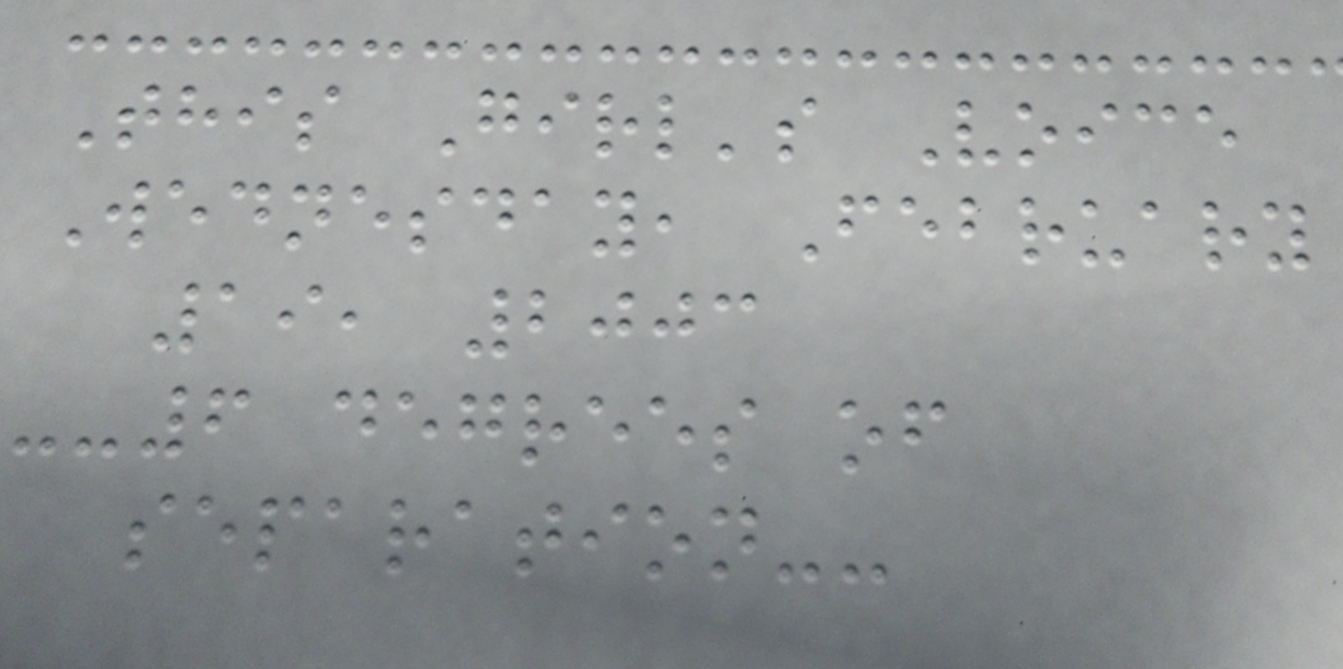This Girl's Voice
Wednesday, February
19, 2003
--6 degrees of
separation--
